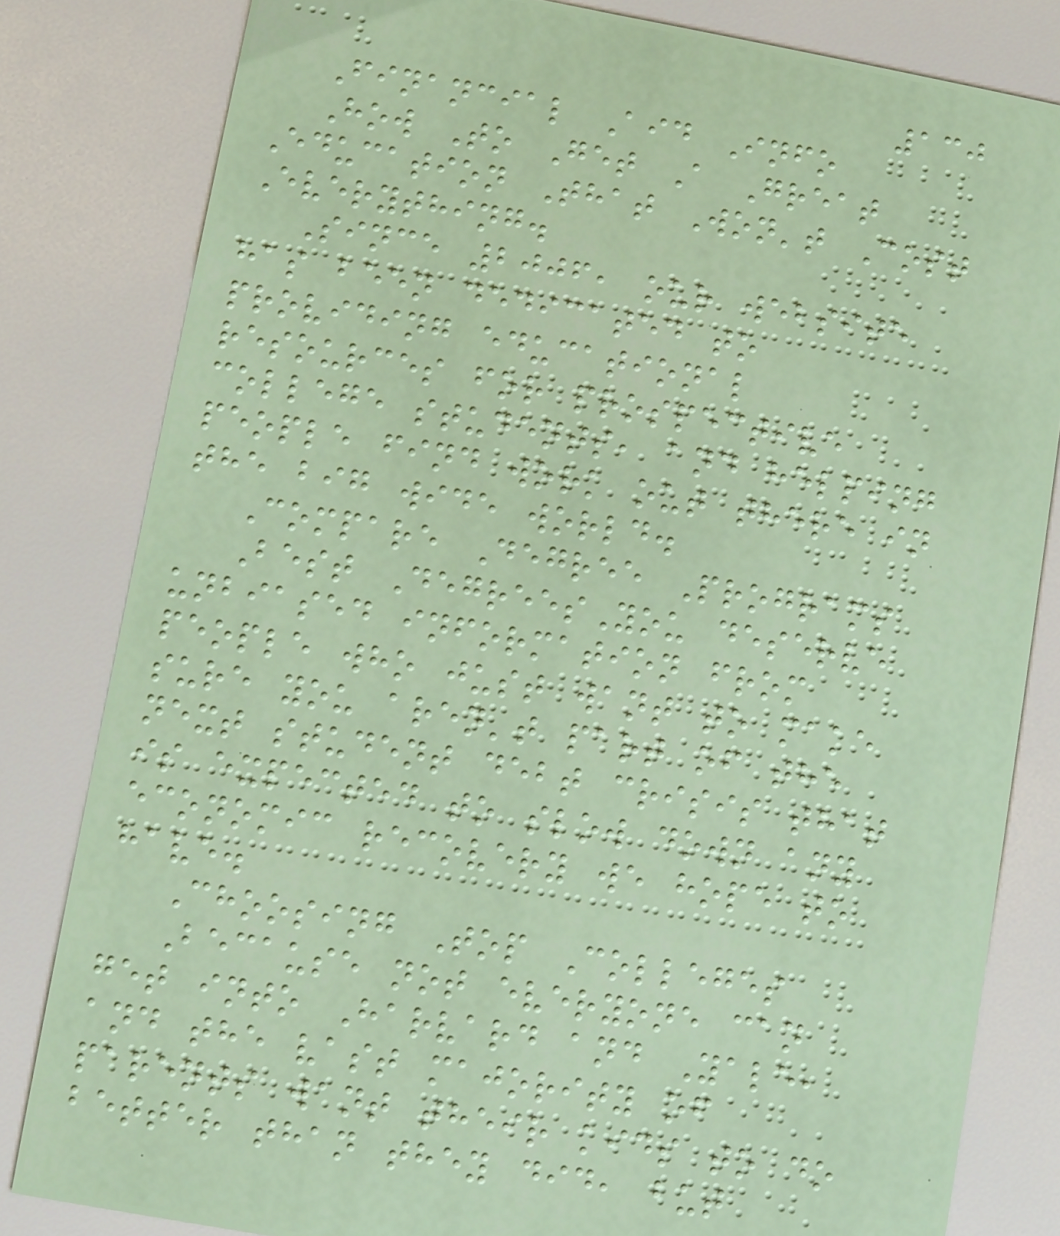130
Financial Aid Info
How To Get A Great
Education That Won't Cost
Everything.
Since 2006, our website
has been dedicated to
providing educational
resources for prospective
college students, and helping
people find work out there in
the big wide world.
Compare Degree Programs
Best DegreesYou deserve
unbiased information from
people who just want to make
sure you aren't part of the
next student debt crisis that
is expected to slow down any
economic recovery we hope to
have.
Choosing Top Colleges
Because not everyone can
get into Harvard and Yale,
and the vast majority of
parents want their kids to do
better than they did, but
